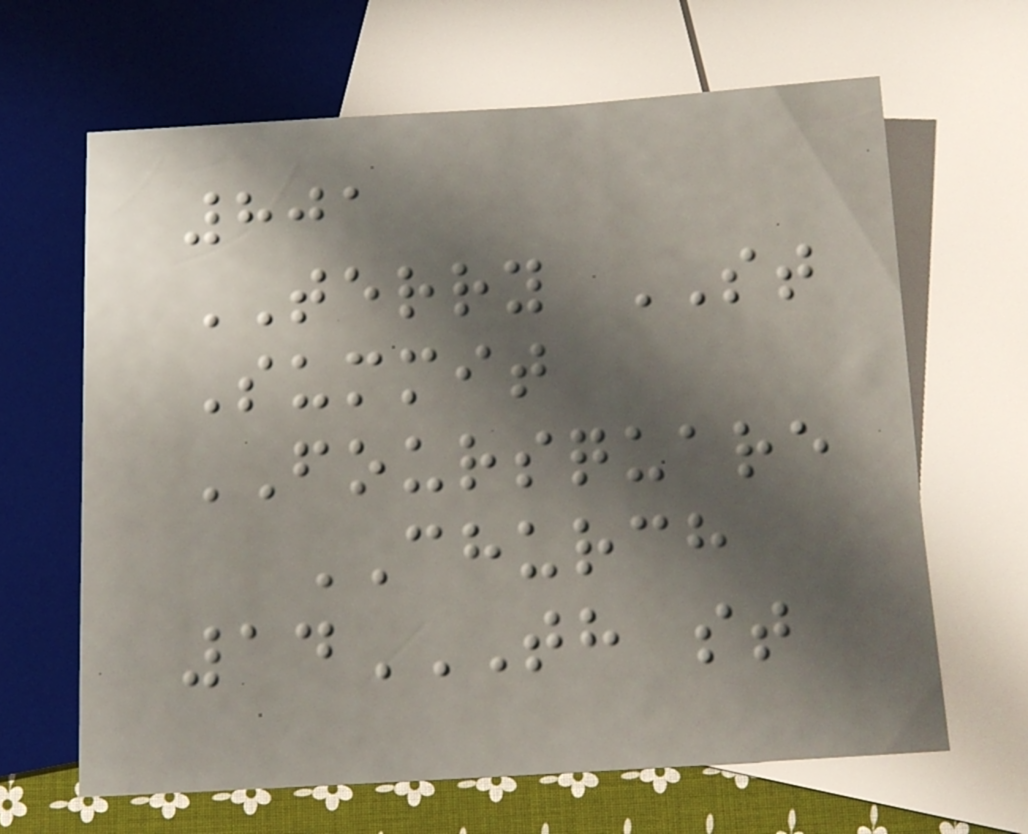801
TERRY ST
Summit
FOURSQUARE
CHURCH
14TH ST
